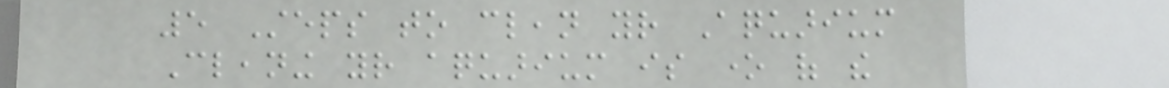5 Steps to clean your Aquarium
Cleaning your aquarium is one of the
